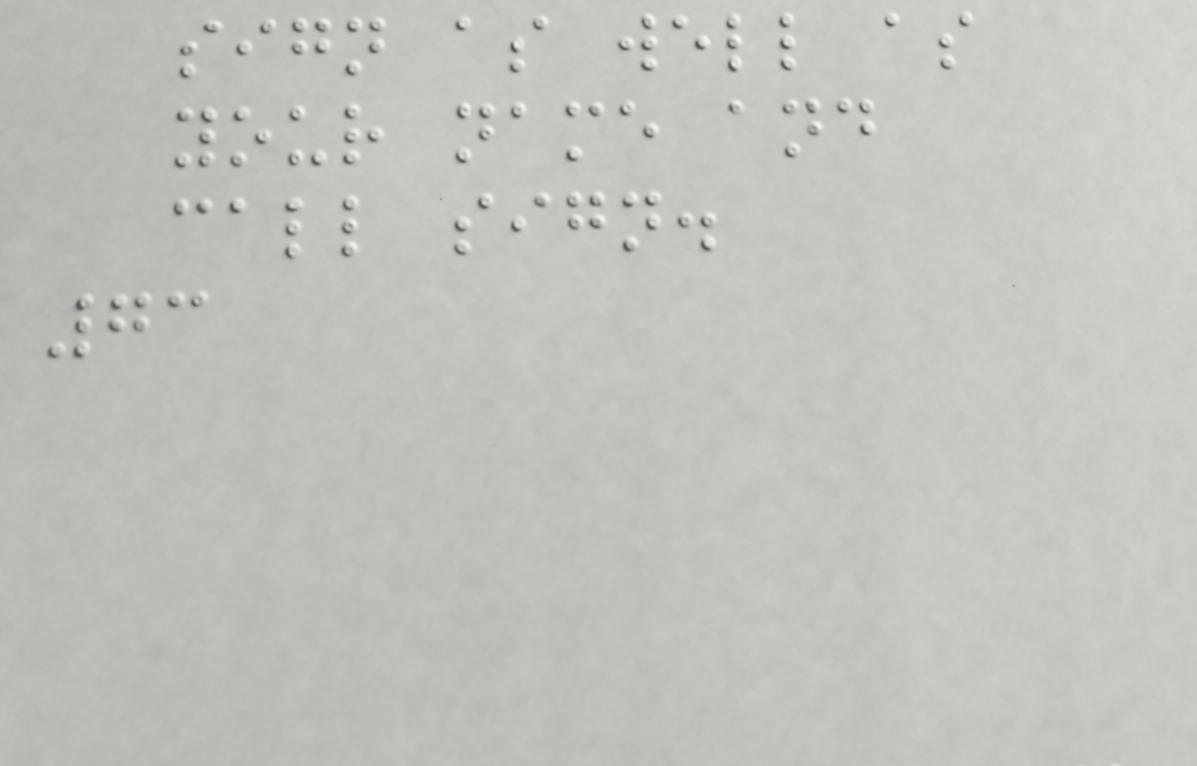sign as well as
your name and
call sign.
73
